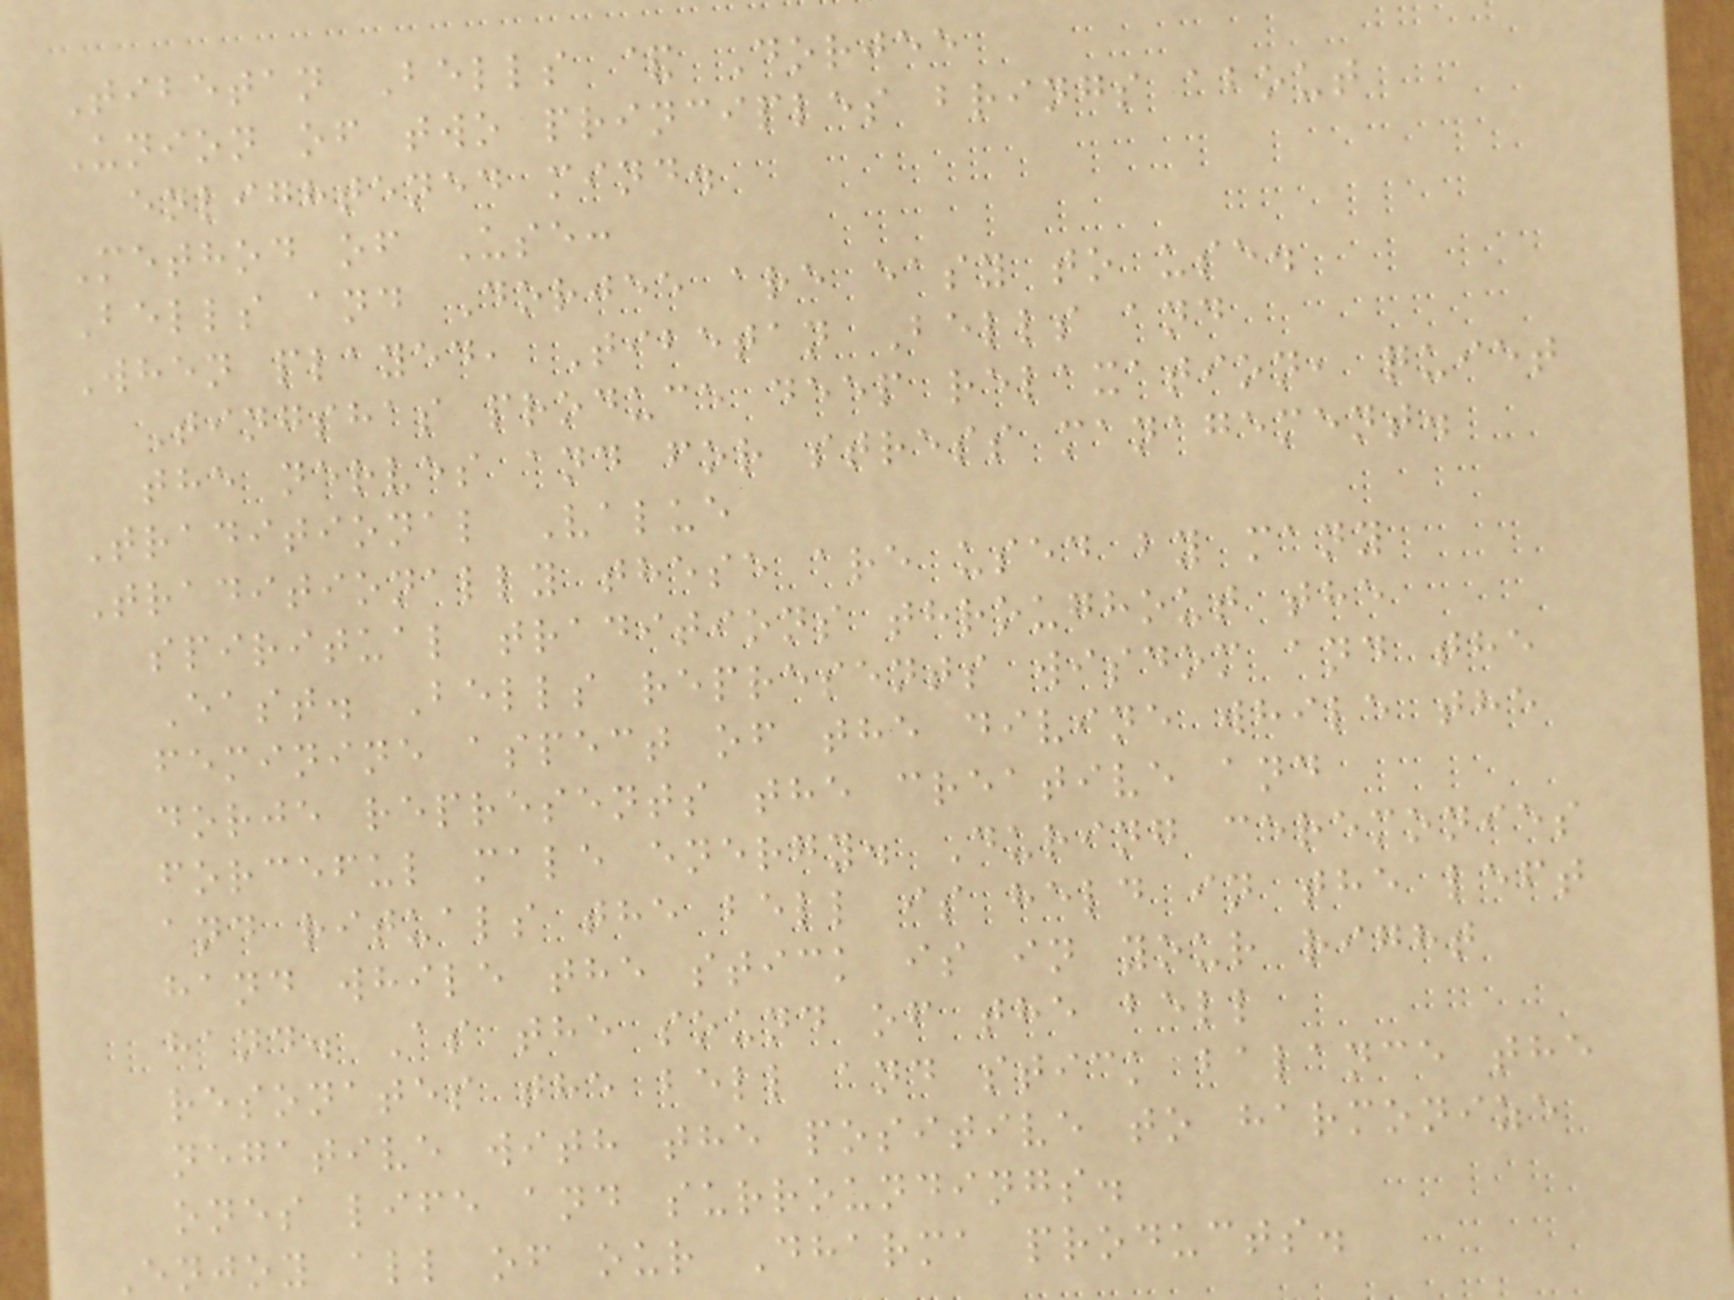Tibetan Bells & Dorjee
Union of two principles brings about
enlightened mind.
Method of Use:
Bells and Dorjee are easy to use.
When played, Tibetan Bells and
Tingshas produce deep relaxation, quiet
the nerves and for stress management.
Traditional Value
Traditionally these are used by many
spiritual traditions throughout the
East. Bells represents wisdom and the
feminine aspect of the divine while the
dorje represents the creative and
forceful male energy. During ceremonies
and rituals the bell is held in the left
hand while the stick is in your right
hand. As the sound of the bell
resonates the bell and stick balance the
negative with the positive to harmonize
ones life and surroundings.
Enjoy all of our Dharma products.
